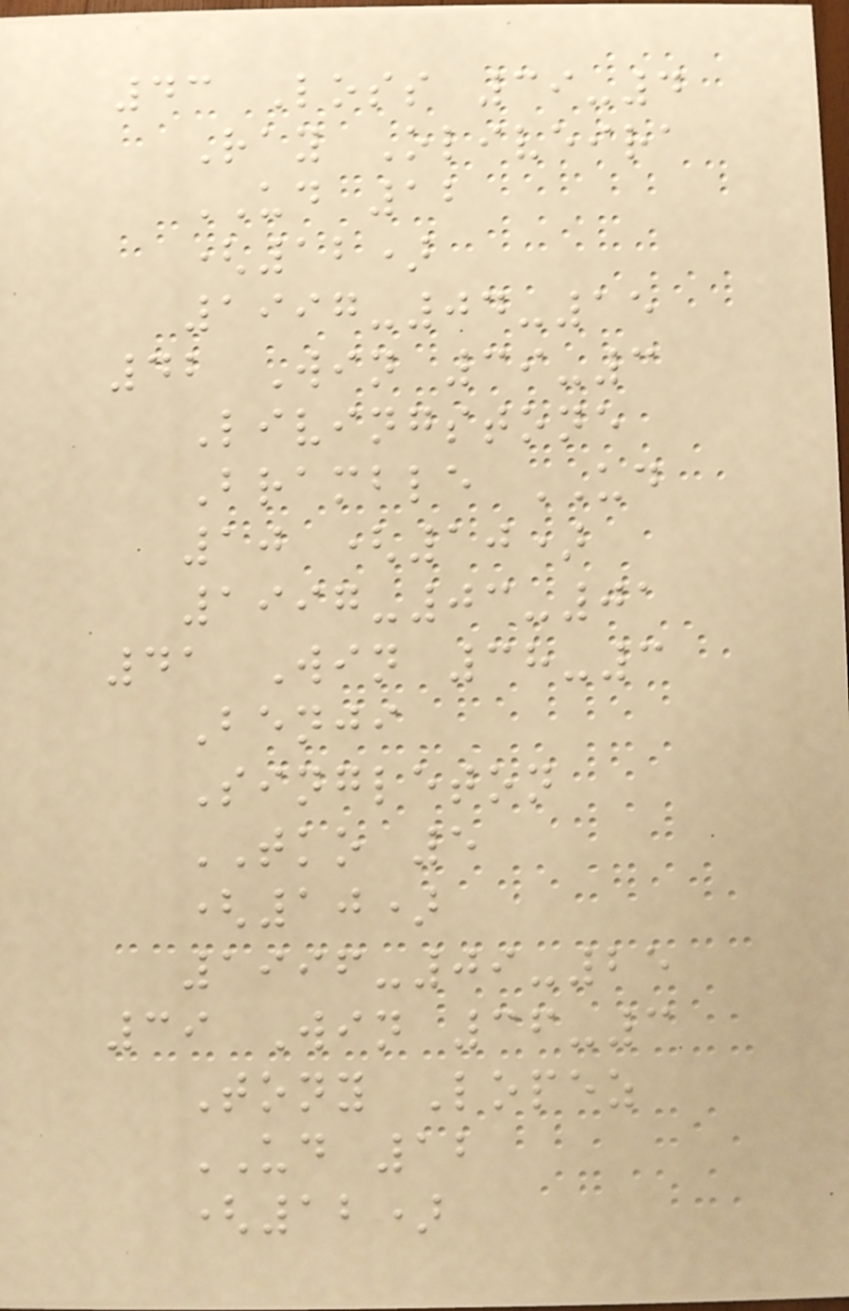43 Loss 39-4
Ray Oliveira
UD 12
(12)
1997-04-15
42 Win 39-3
Livingstone
Bramble UD
10 (10)
1997-03-01
41 Win 38-3
Benji
Singleton
TKO 5
(10)
1996-09-25
39 Win 36-3
Tony Lopez
UD 12
(12)
